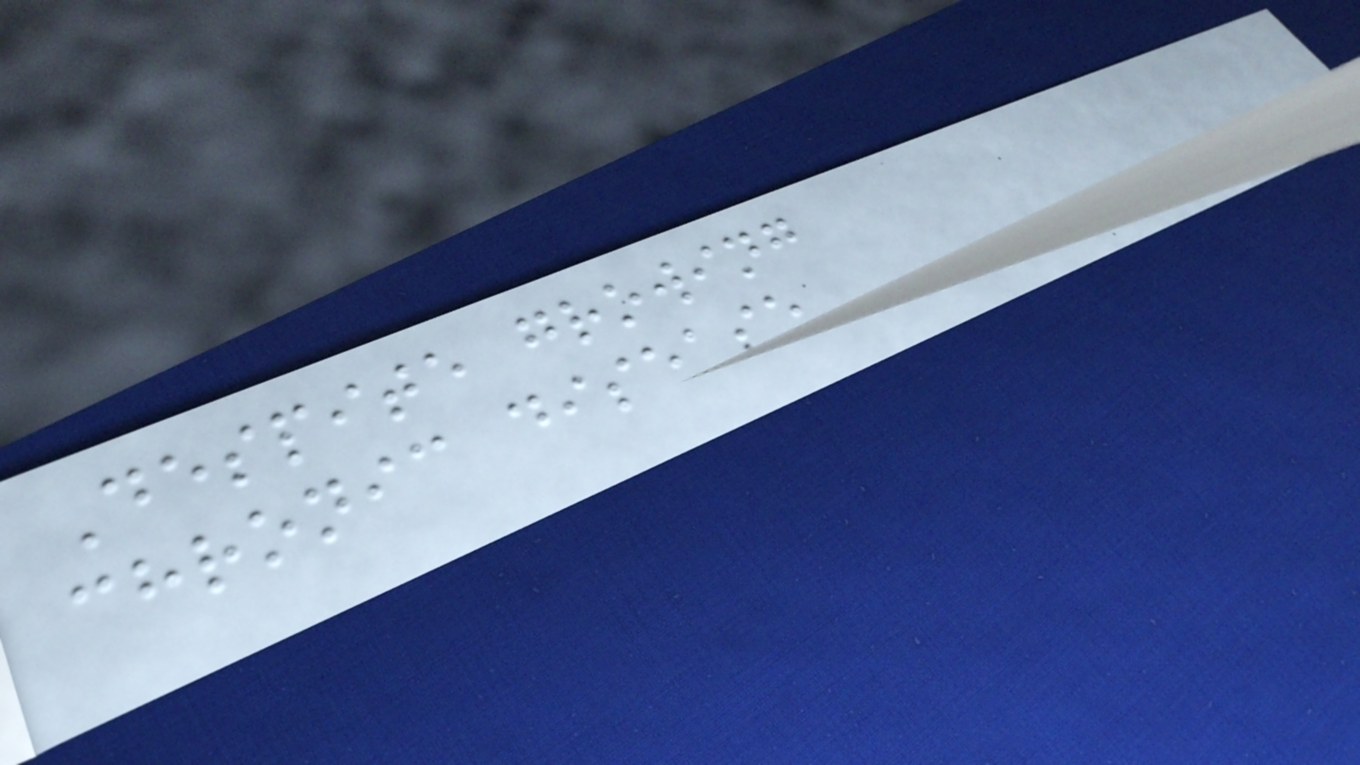Despite growing
chronic disease
